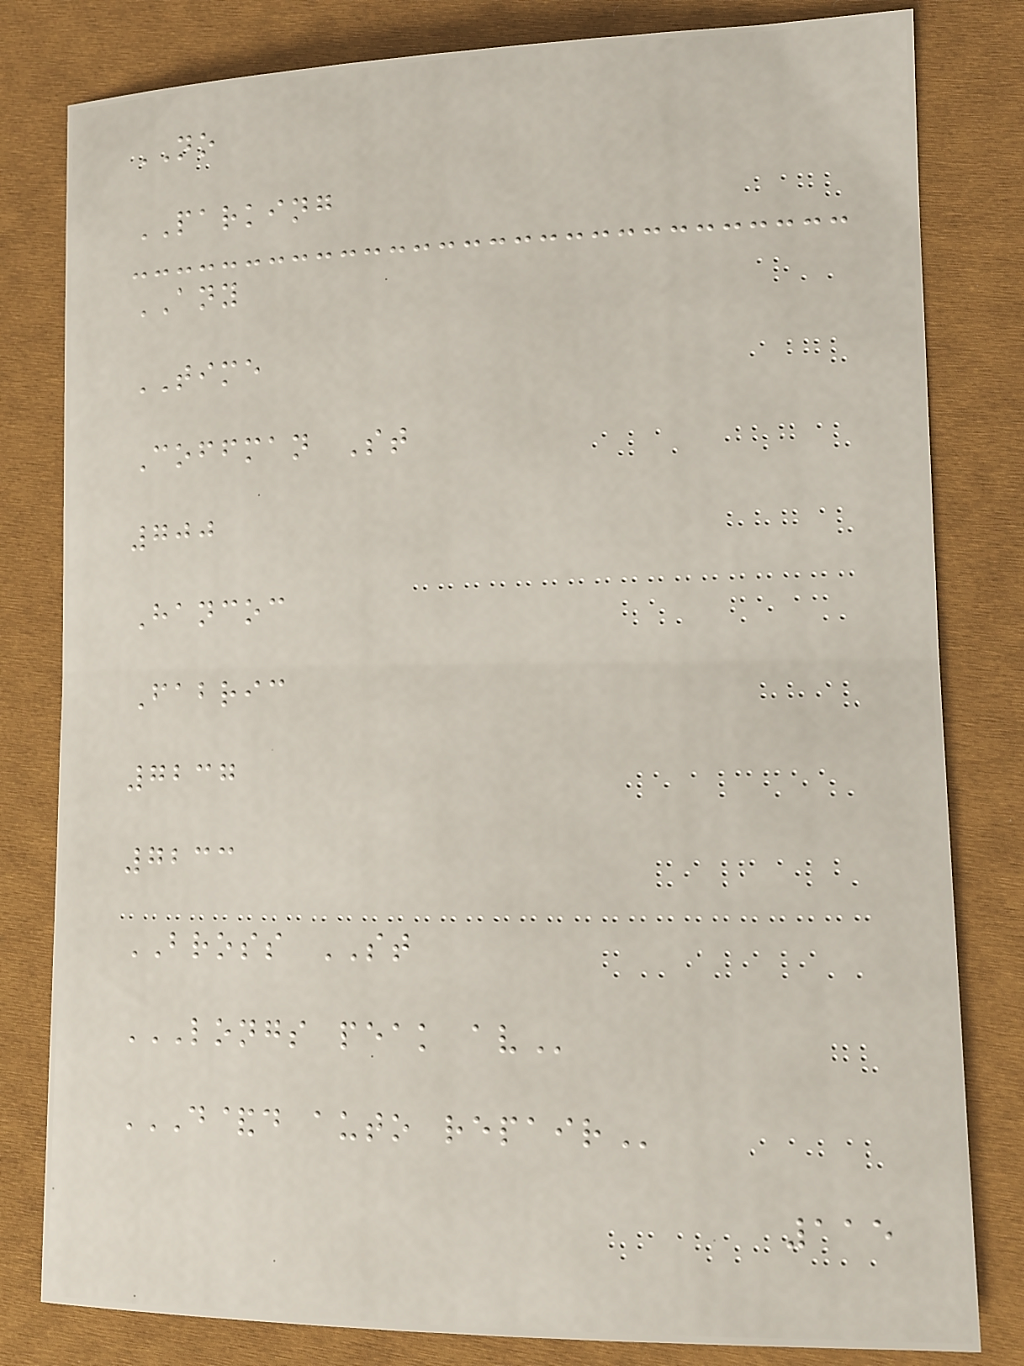NO
PARKING
ANY
TIME
Coffman St
700
Hancoc
Fabric
7237
7233
BROSS ST
LONGS PEAK AV
D&D AUTO REPAIR
115
